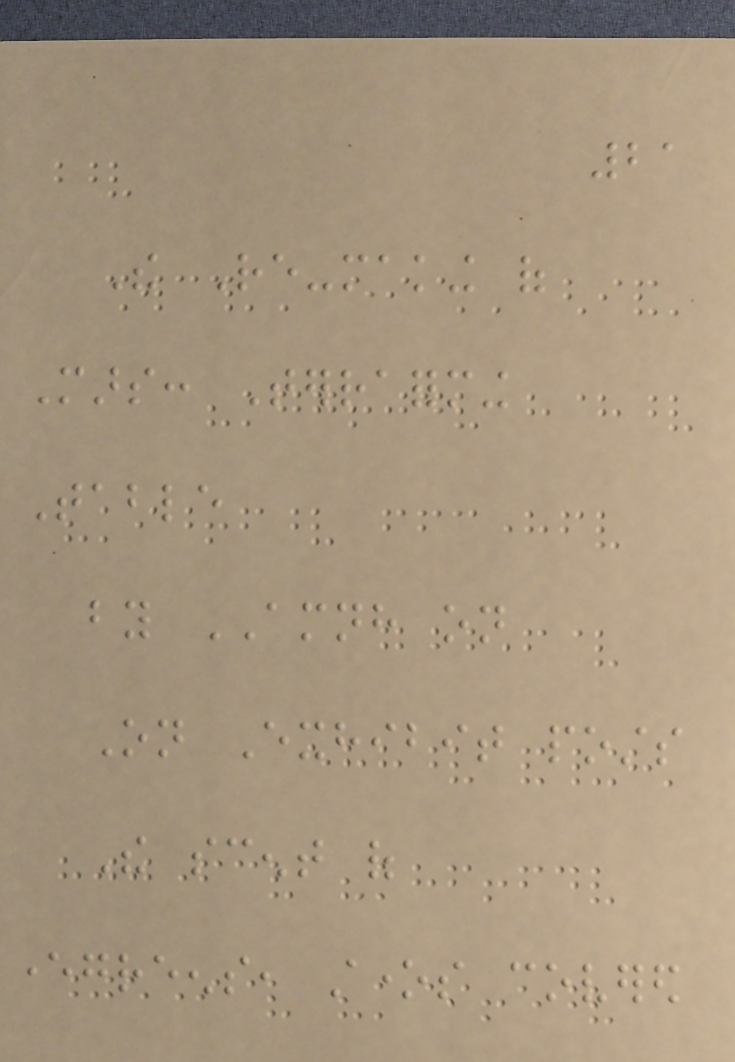21
The Re-making of
Mars: Terraforming
Table
by AMNH on
On Exhibit posts
The scent of
evergreens, stones covered
